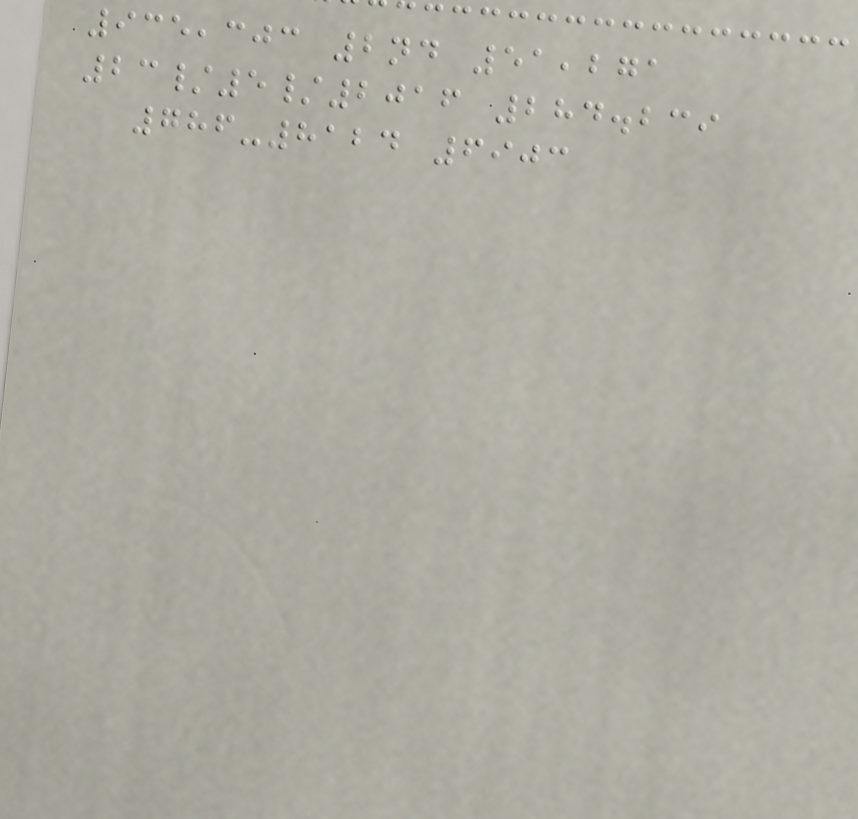935,303 2nd 51,271
23/5/2016 284.239
786-8124 6903
